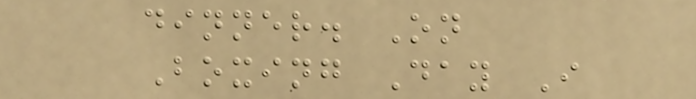dinner. On
Boxing Day I
